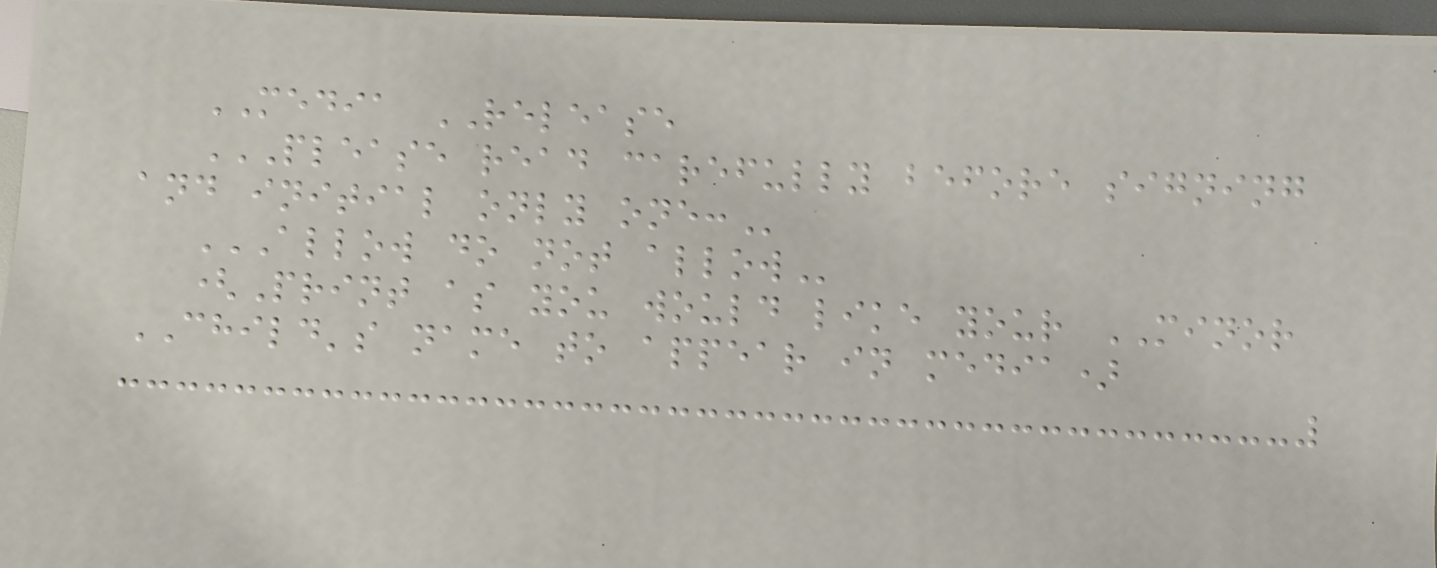MEDIA RELEASE
PLEASE READ CAREFULLY BEFORE SIGNING
AND INITIAL ONLY ONE:
ALLOW DO NOT ALLOW
(Print as you would like your MINOR
CHILD's name to appear in media)
